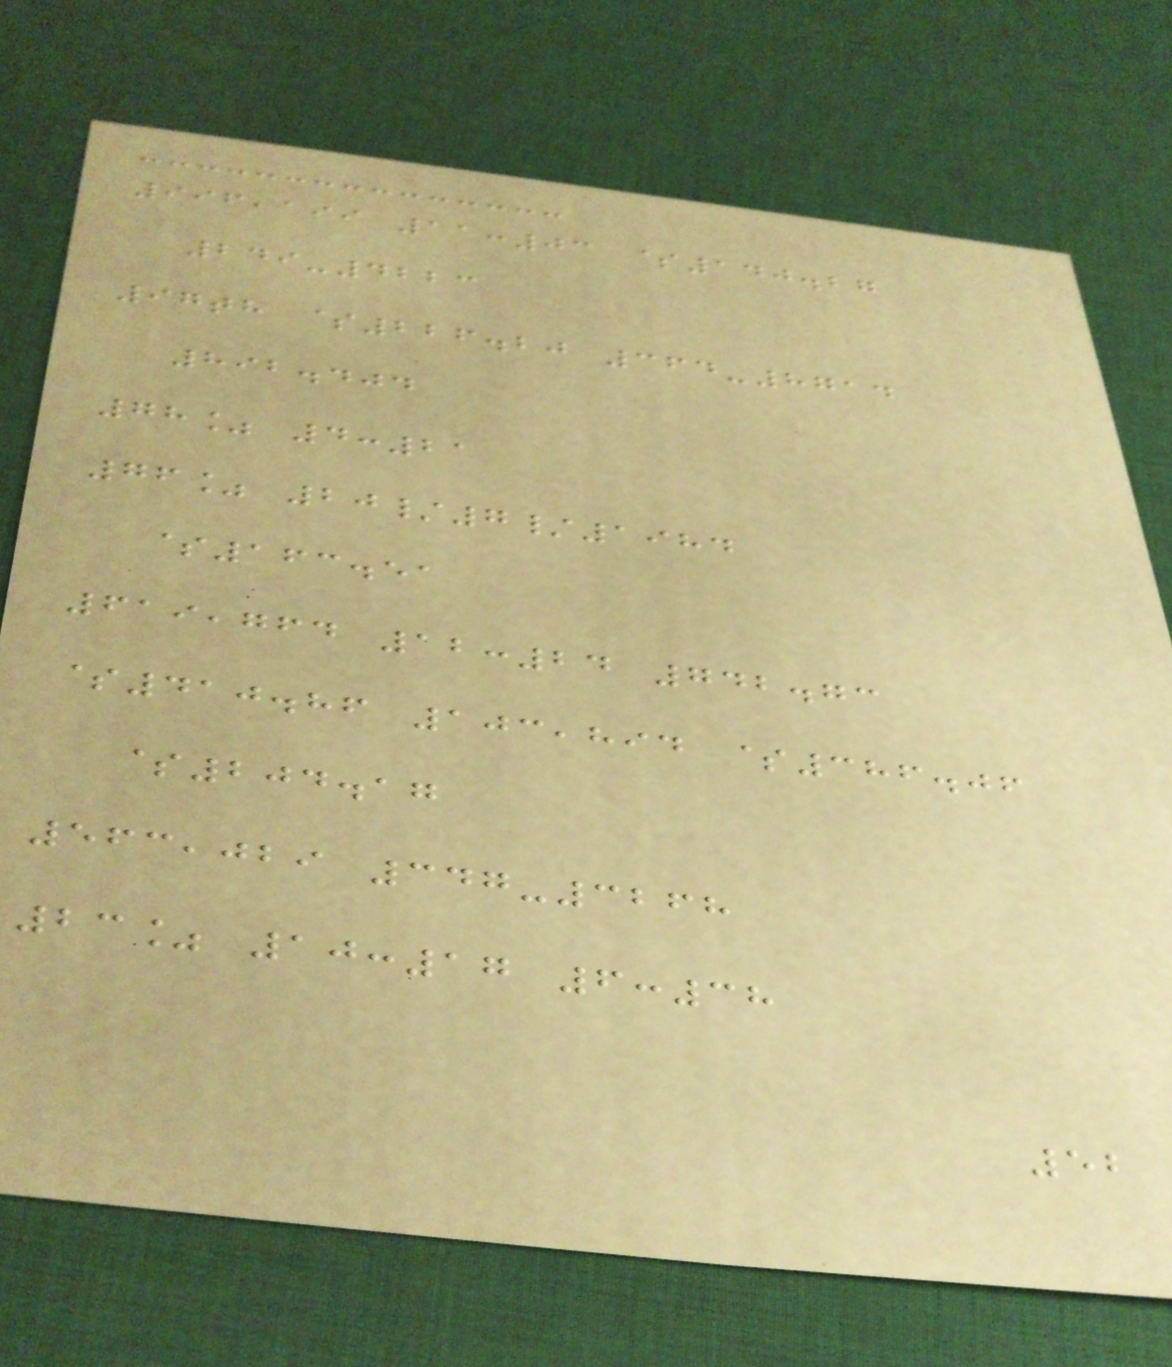996,199 11:03 $140.27
249-4223
97th $226.20 364-8714
892.404
78% 4:21
76% 20/7/1984
$163.51
619,764 12:24 742.73
$410.86 103,894 $386.06
$204.17
563,029 347-3268
23% 10:17 6:38
52
